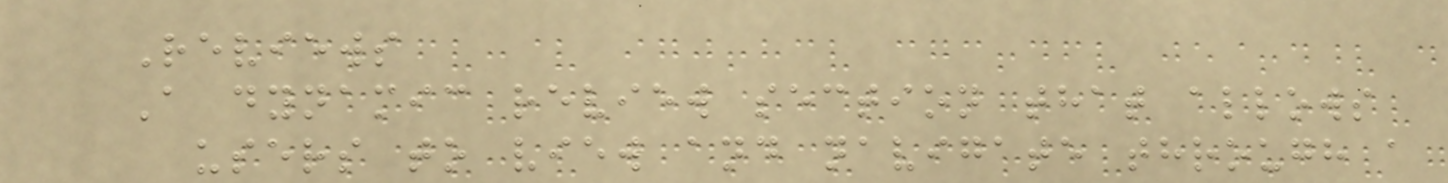Reviews
A dynamic review section that allows
users to view and navigate through a
